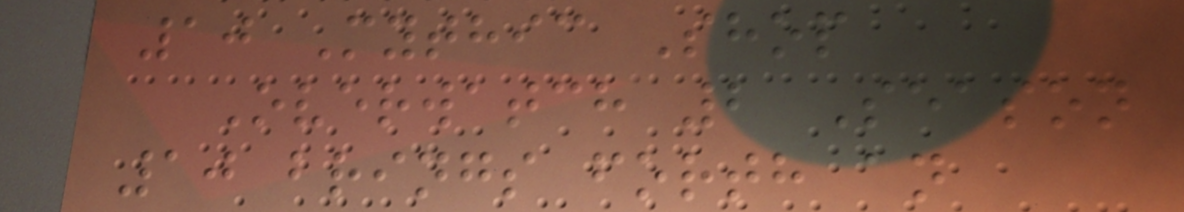10 Mythic Shop
Overwatch 2 Season
10 brings forth an
